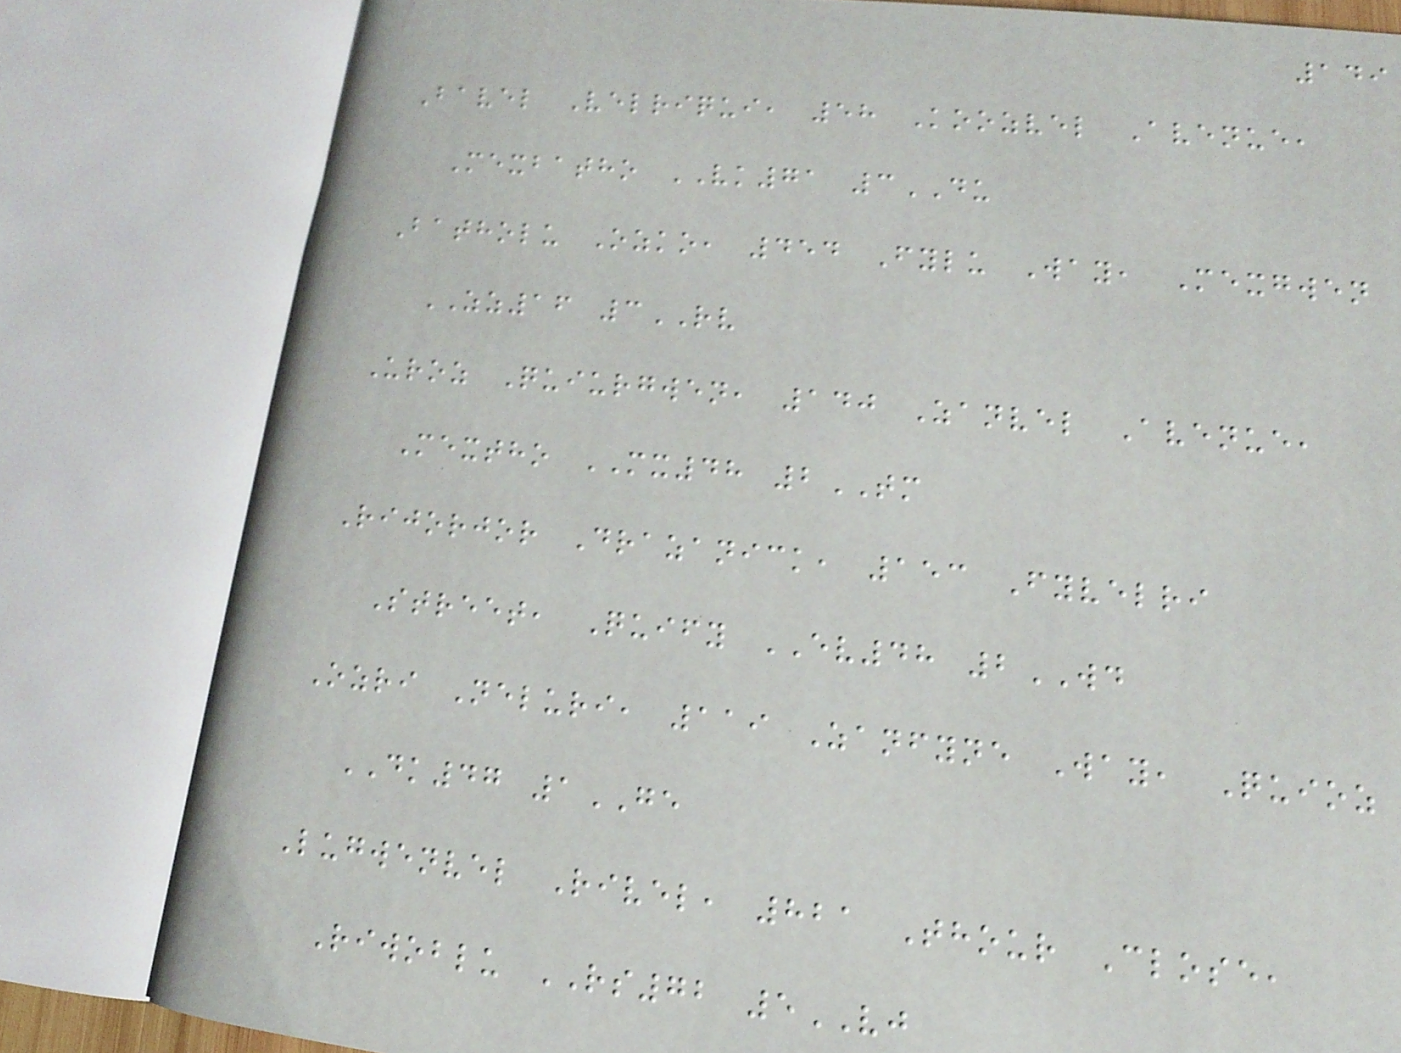149
Bavel Velriqui, 58 Koozvel Avenue,
Mexbatho VK71 3DU
Batholu Ozko, 454 Fylu Way, Mexgwen
ZZ16 3RV
Uroz Quiurgwen, 140 Zanvel Avenue,
Mextho MX48 2TM
Rijorjor Drazanick, 153 Fyvelri
Street, Quify EV48 2WD
Ozri Neluri, 119 Zanfyne Way, Quioz
DK47 1GE
Lugwenvel Rivel, 821 Thour Close,
Riwoblu RS72 5VJ
